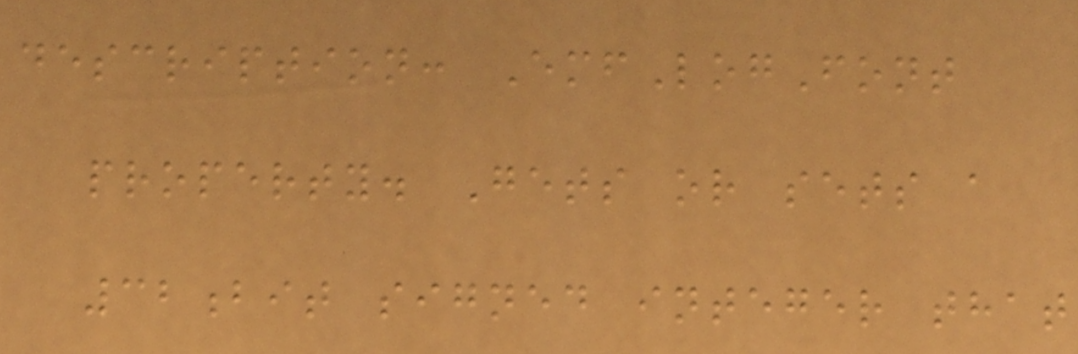description: EmfLogFont
property. Gets or sets a
32bit signed integer that
